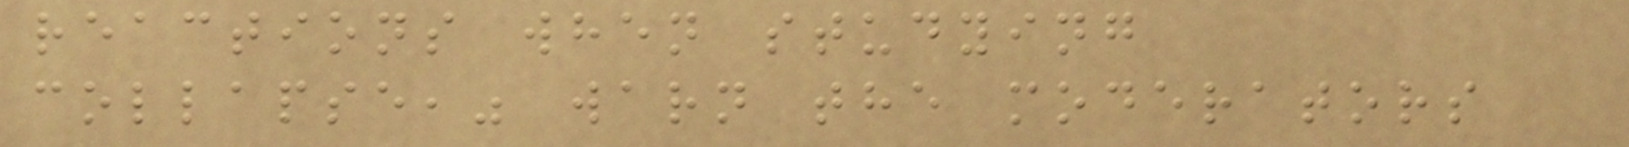reactions when studying
collapse," warn the moderators
